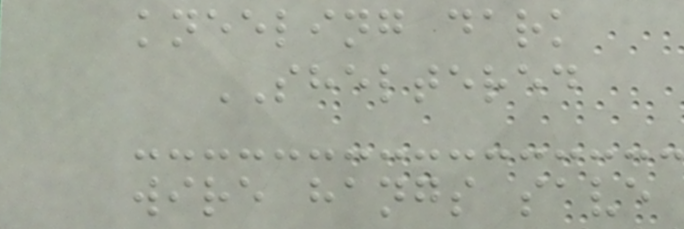kneeling dark
SHELTERED
wire hangs save
